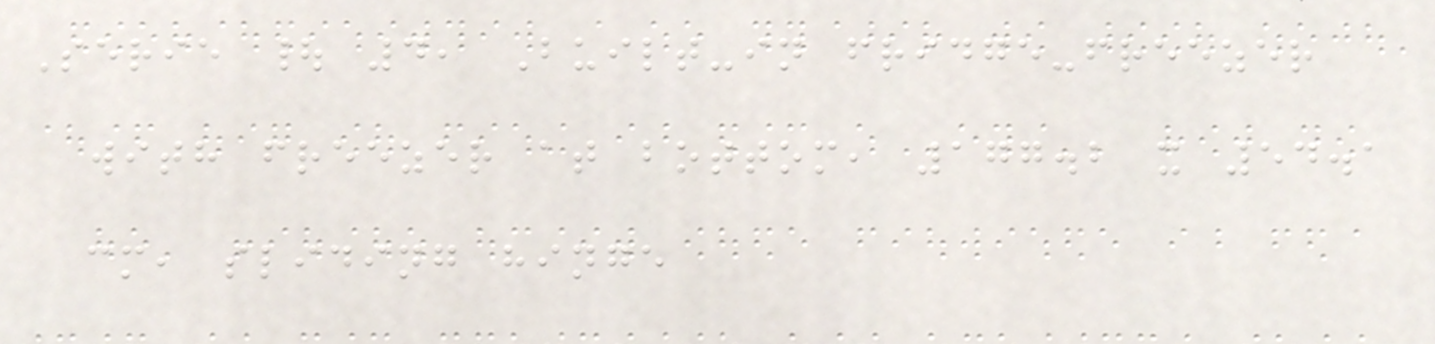Serie | 4, Built-in fridge-freezer
with freezer at bottom, 177.2 x 54.1
cm, sliding hinge
